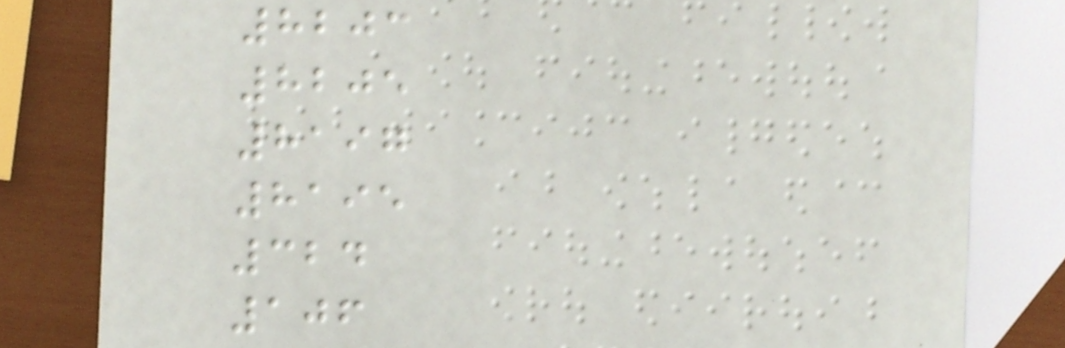8203
8205
8197
8195
324
106
